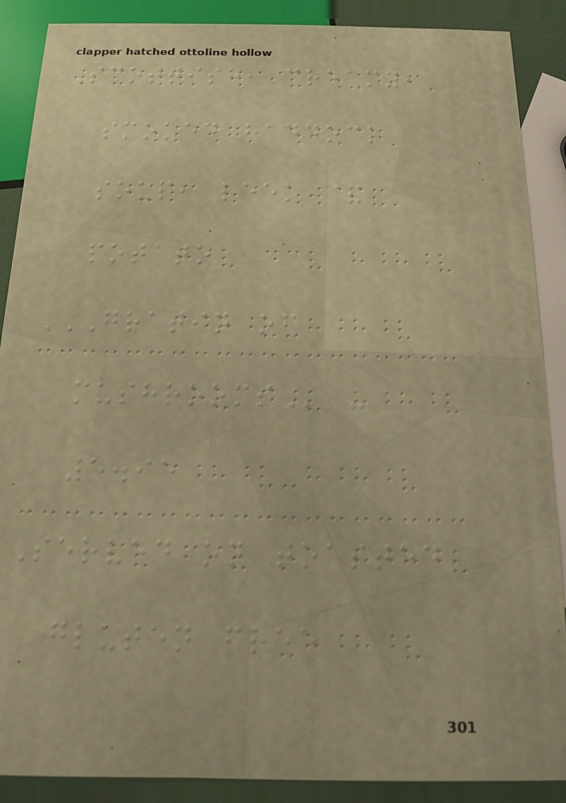Scottish, creamy,
smoked haddock
soup, leek &
potato
GRATIN OF
MUSHROOMS -
5.95
Served on toasted
gluten free
